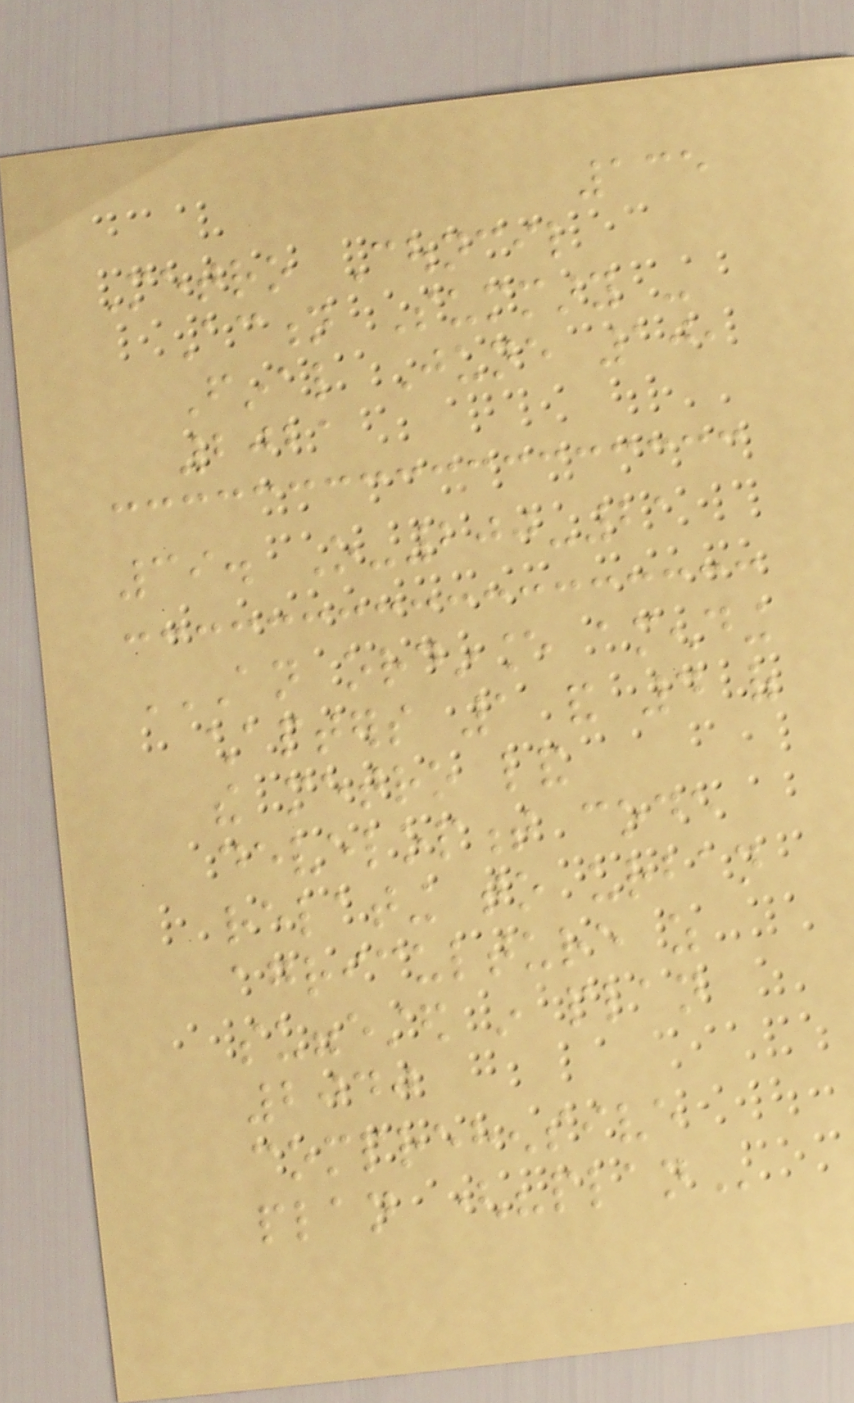135
Metro Council
Action Summary -
Final June 10,
2021
39. O-200-21
AN ORDINANCE AMENDING
CHAPTERS 1 AND 4 OF
THE METRO LAND
DEVELOPMENT CODE
RELATING TO URBAN
AGRICULTURE AS
SUGGESTED IN PLAN
2040
COMPREHENSIVE
PLAN ("PLAN
